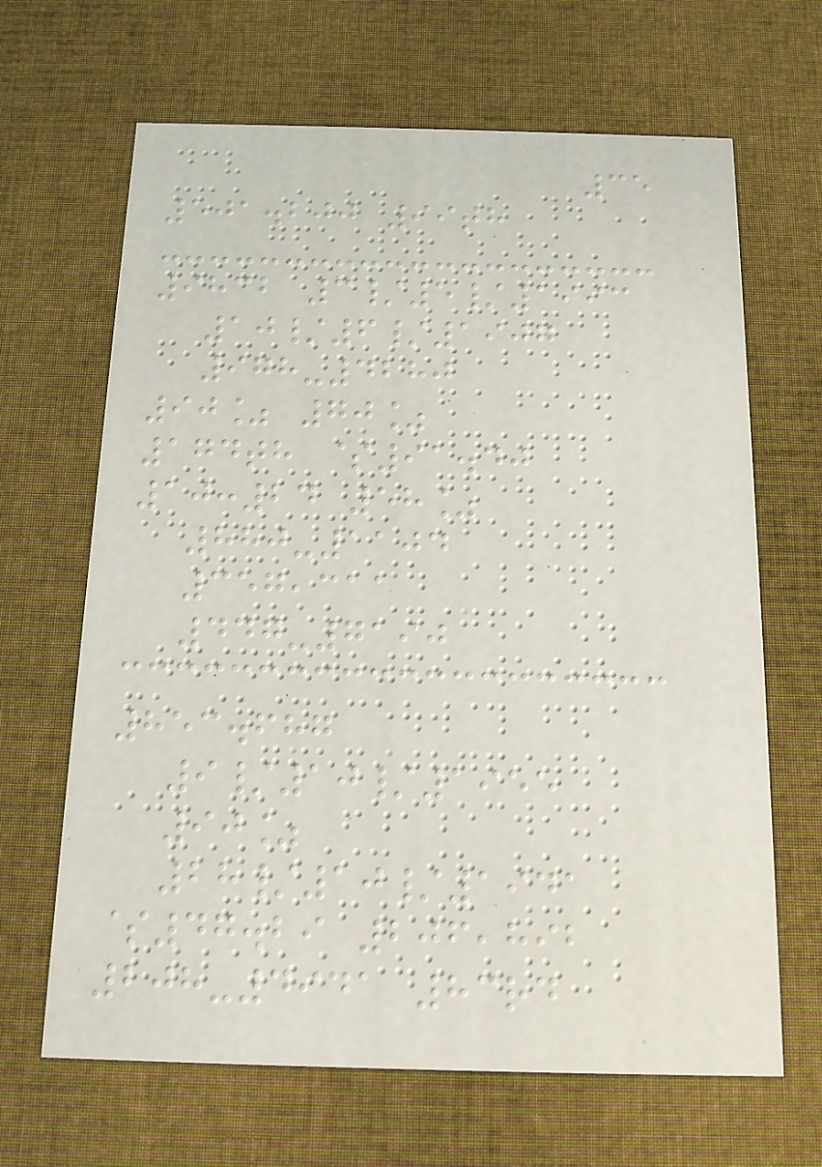35
501.200 99th
9832 3/5/1993
10/6/1907
978-4280
90% 70%
174th $91.40
10:24 58%
880-1104
357,311
447-7190
853.687
9/10/1955
90%
28/10/1941
$47.29 206,892
208-4941 83rd
